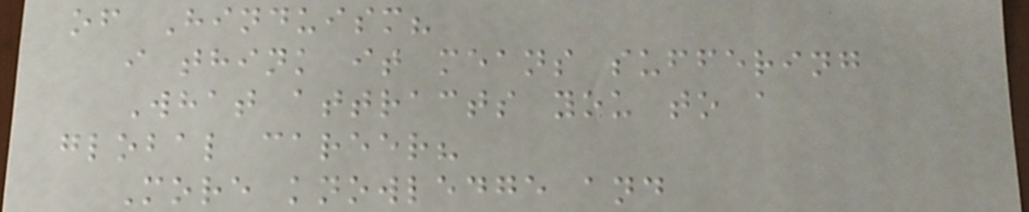of Hinduism?
i think it means suffering
What attracts you to a
global career?
More knowledge and
